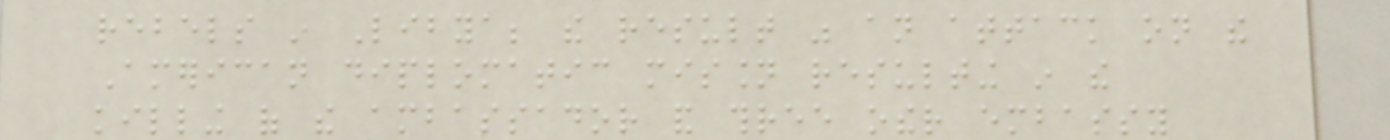rebels in Libya; the result was an attack on the
American diplomatic mission resulting in the
killing of the ambassador and three other embassy
